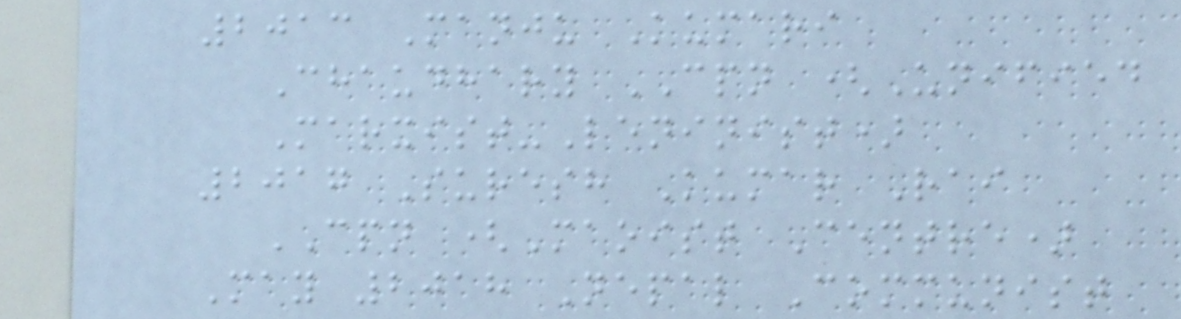2013 Manju Kumari
Chaudhary CPN (Unified
Marxist-Leninist)
2017 Suresh Kumar Rai
CPN (Maoist Centre)
May 2018 Nepal Communist
